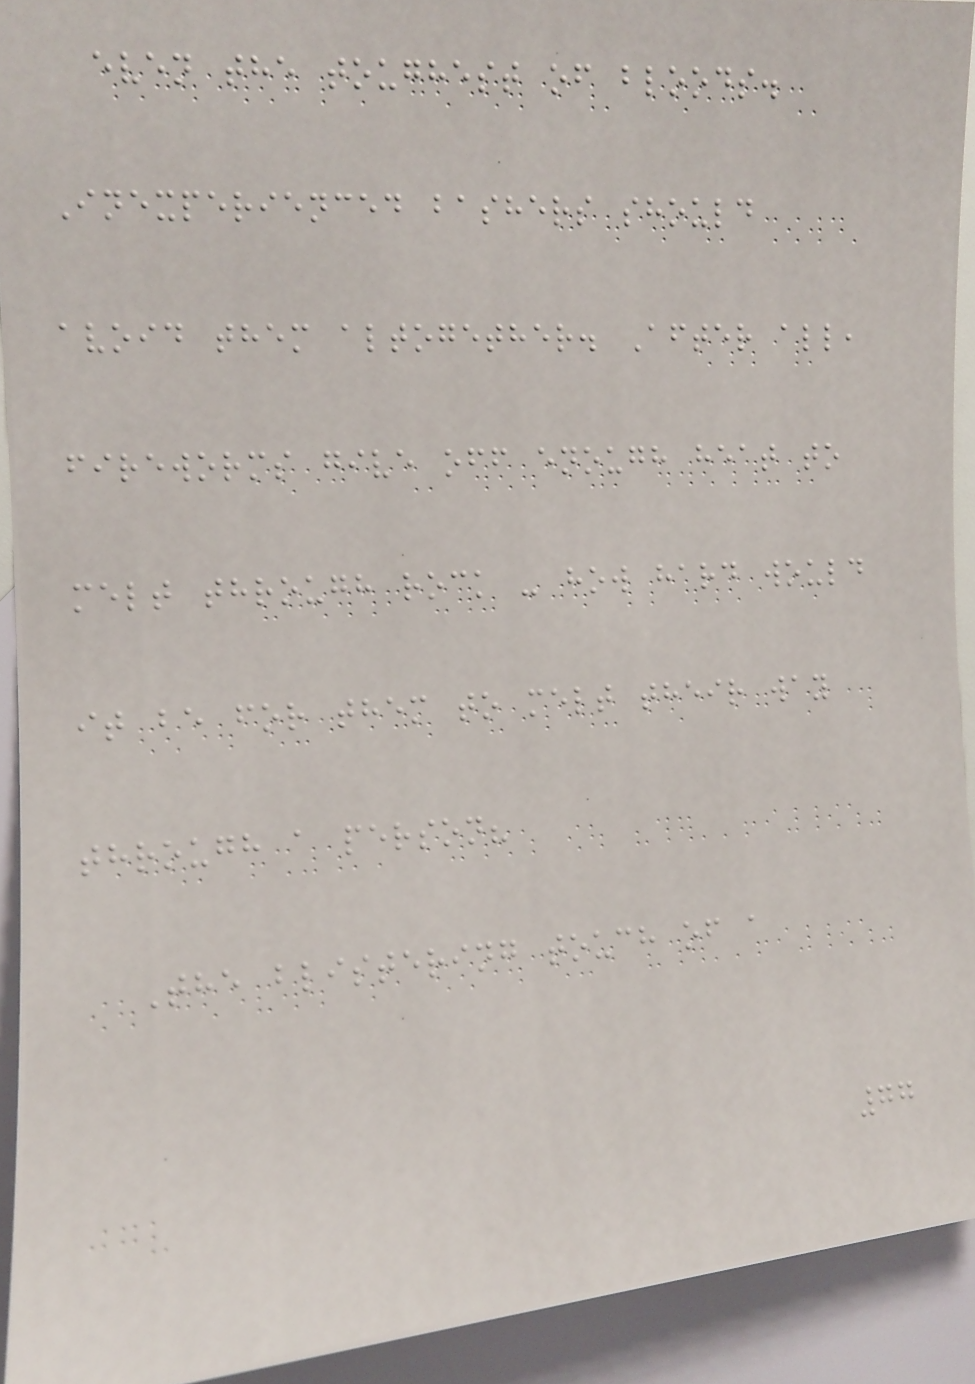even the toughest of bloods.
Inexperienced bashers should
avoid them altogether. After all,
fireworms give off enough heat to
melt through rock - how hard would
it be for them to melt their way
through a person?
The blistering touch of a
77
